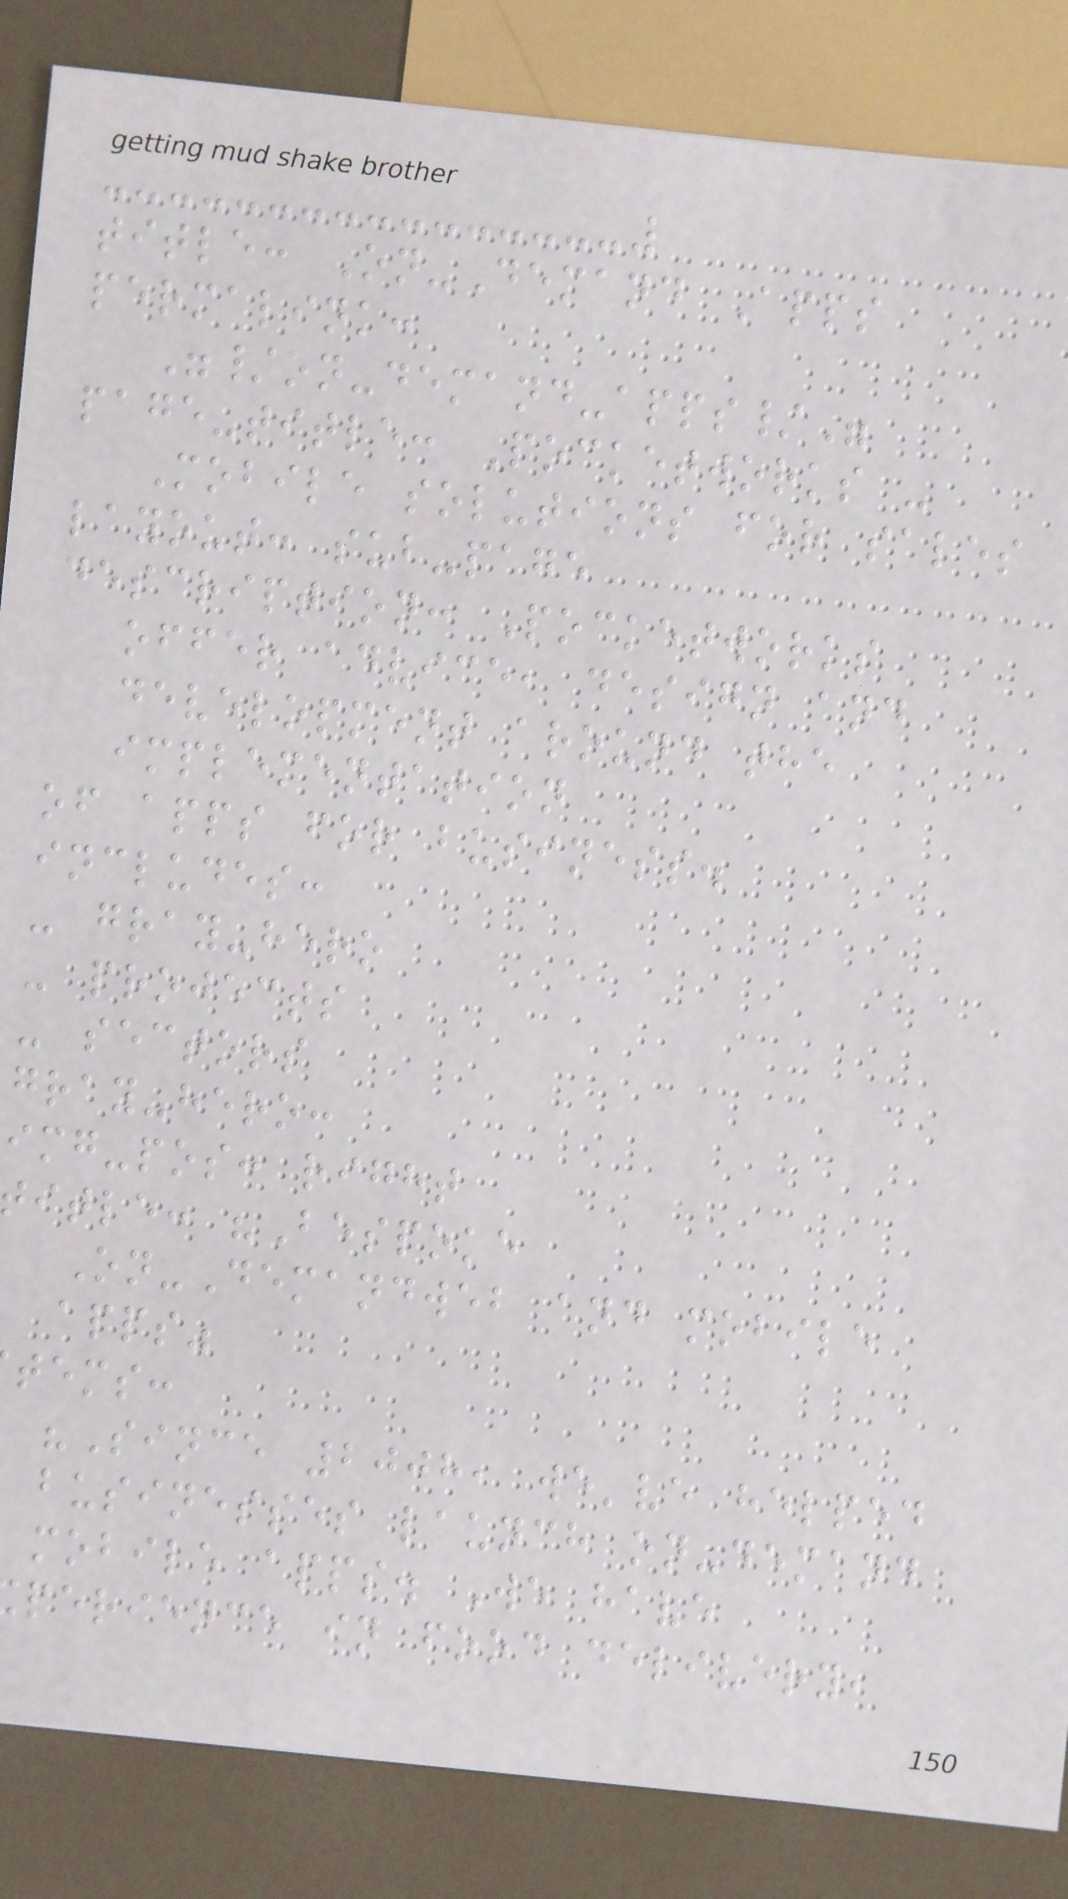title: On-Demand Apps
permalink:
"/on-demand-apps/"
page-title: Pocketworks -
Mobile solutions for sales
layout: sub-page
description: Pocketworks
offer advice, design and
development around the
implementation
of apps for business.
includes:
- gray-hero
- projects
- sectors
gray-hero:
img-pos: right
title: "Bespoke
On-Demandweb and mobile
apps"
tems:
"Since 2008, we've helped
businesses launch on-demand
mobile apps. We have
perience in food delivery,
